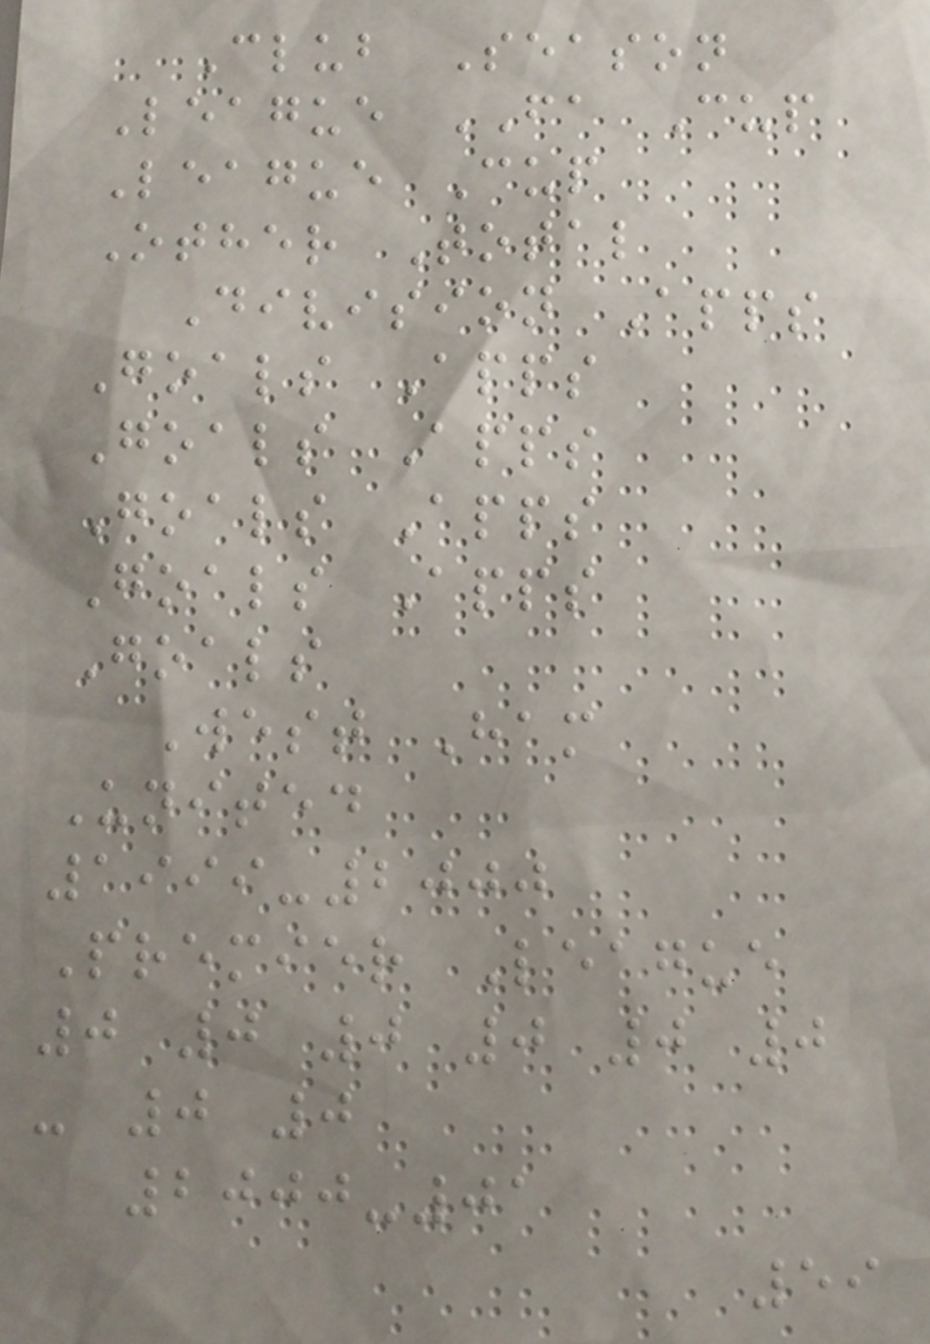Club Season
League FA Cup
League Cup
Other Total
Division Apps
Goals Apps
Goals Apps
Goals Apps
Goals Apps
Goals
West Ham
United
1999-2000
Premier League
0 0 0 0 0 0
- 0 0
2000-01
59
